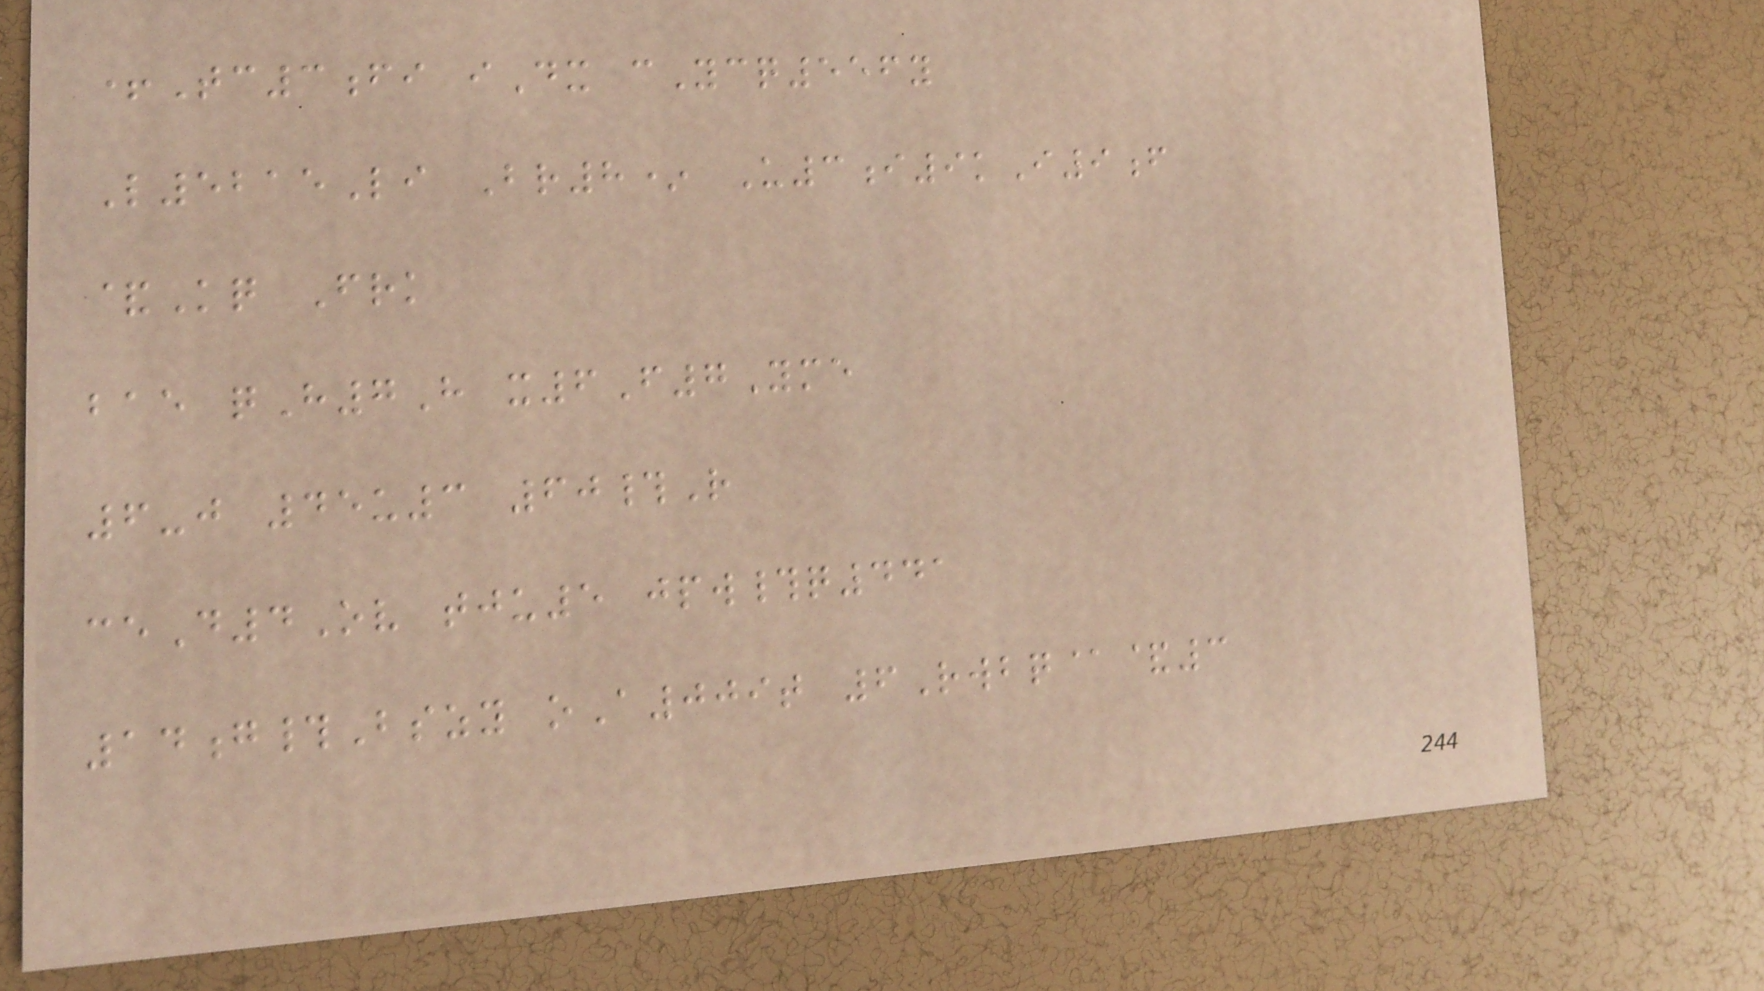+Tc3fi iDx cYcq556y
L5215Li Br8* U3i9kI9f
&Kq Frk
bae qH7H x6F7Yme
6-j 45u3 60#R
ceD4Ov tju5 jpw#q441
14g#Bszy oA009t 6Rwbq@&3
